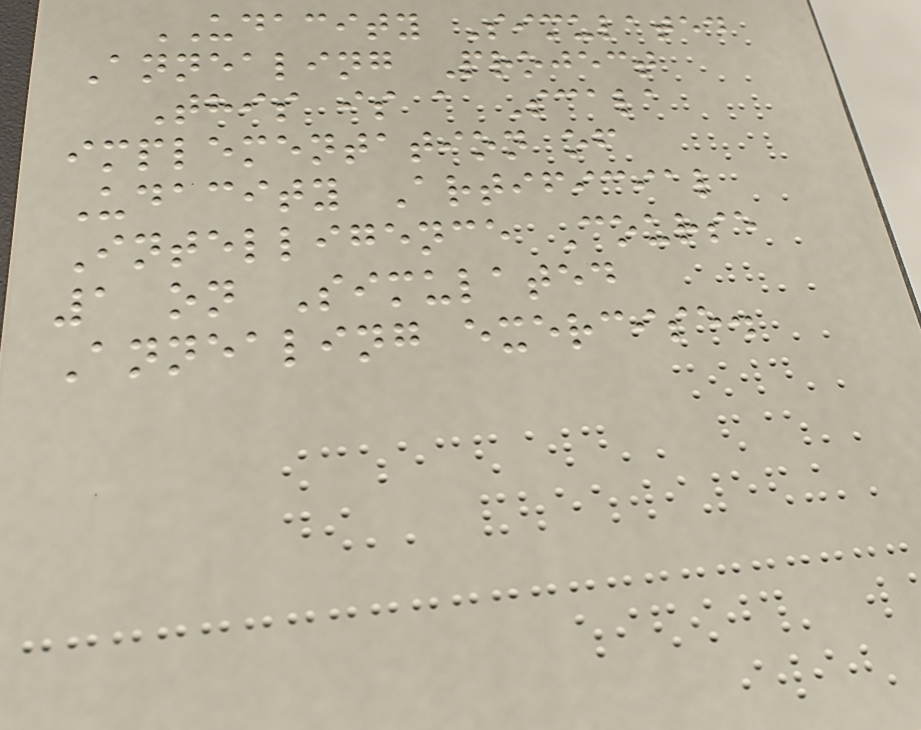UDACITY Simulated
Annealing Project
This is a Scala
implementation of
Udacity Artificial
Intelligence Course
1 on Simulated
Annealing exercise.
